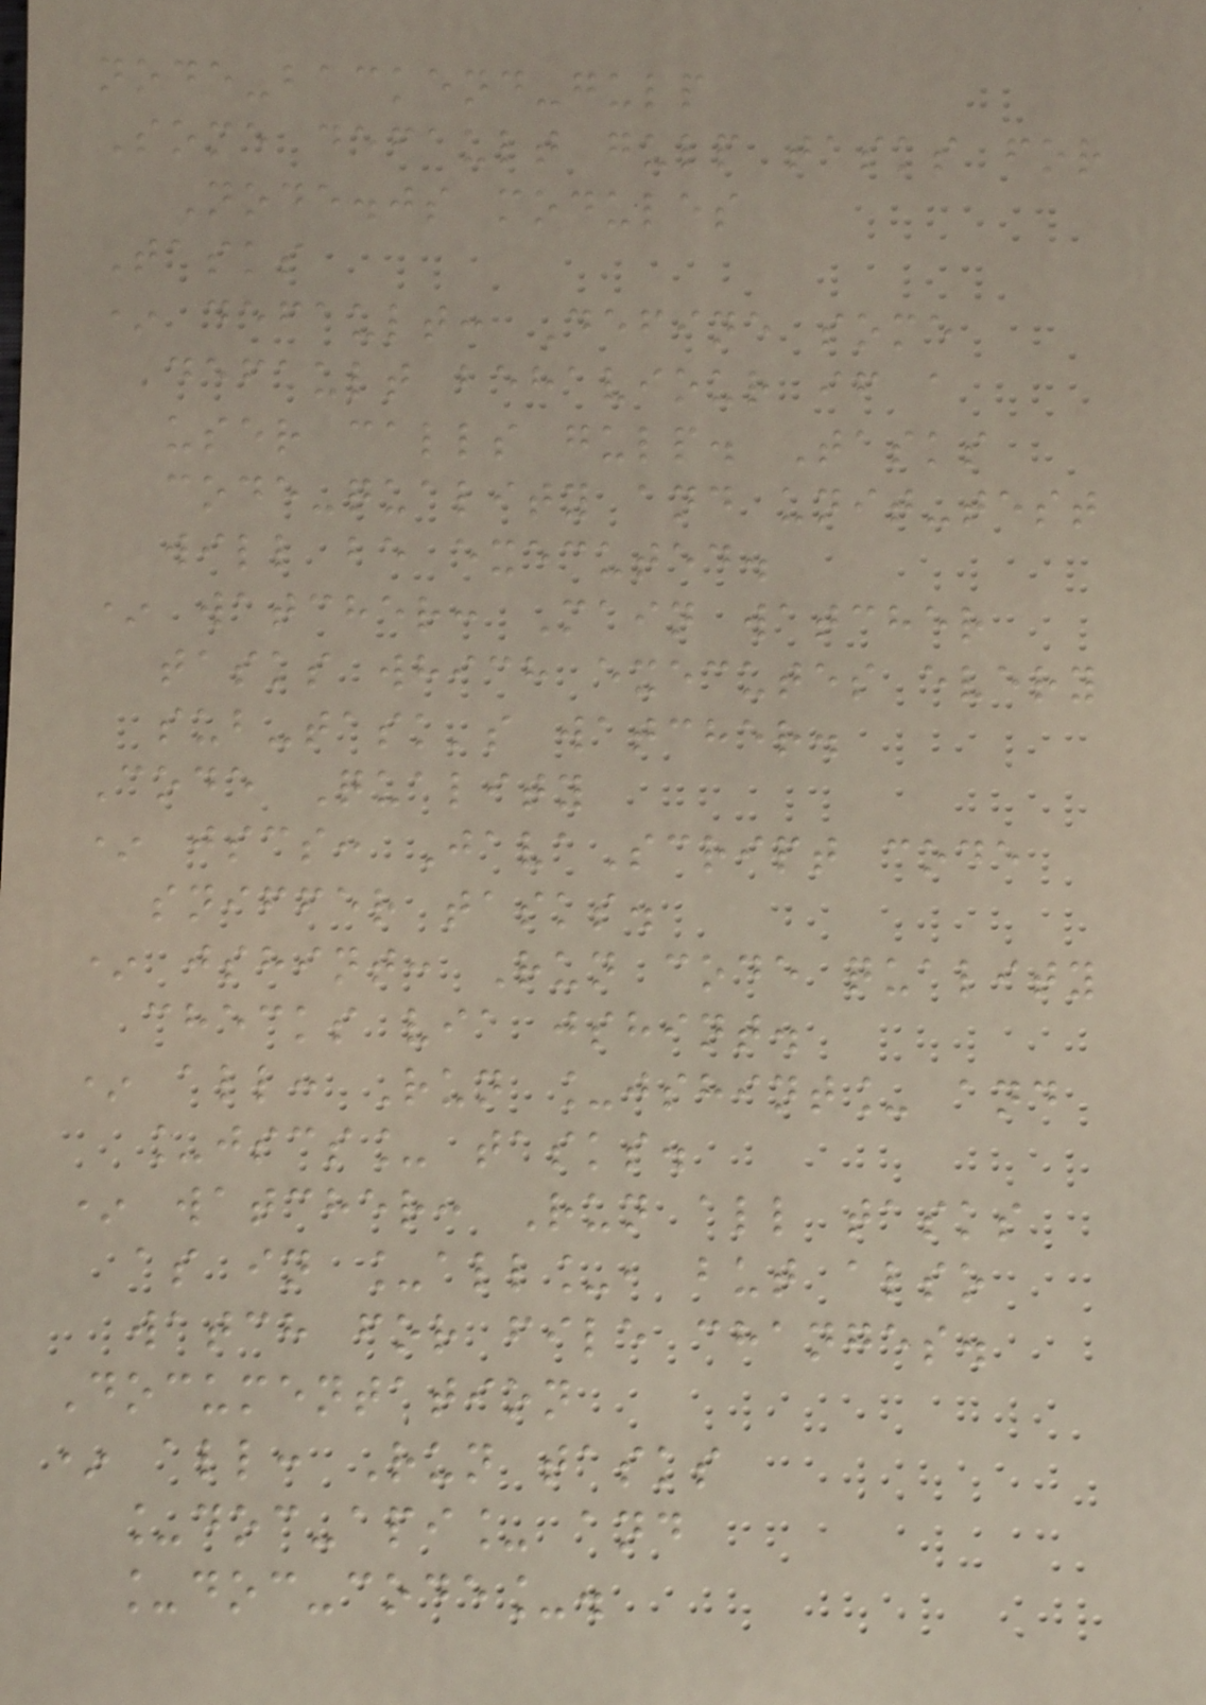node-backend-gulp
Some default gulp tasks for
Node.js modules
Tasks
* default: Define some
default behaviour if a
user calls gulp. Tasks
code-quality and unit-test
will be executed.
* watcher: Main watcher
tasks which executes every
sub-task's watcher.
Code Quality
* jscs: JavaScript code
sniffer tasks.
* jshint: Run code quality
checks via jshint.
* all: Run _jshint_ and
_jscs_ tasks.
* watcher: Run all tasks
as in _all_, but also
watch for file changes.
Documentation
* all: Run tasks
_doc-api_ and
_doc-code_.
